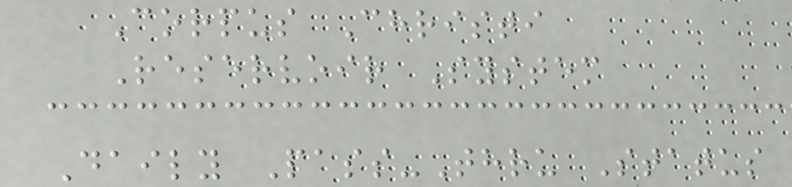Corpus Christi
Reservoir System
Daily Pass-Thru Status
